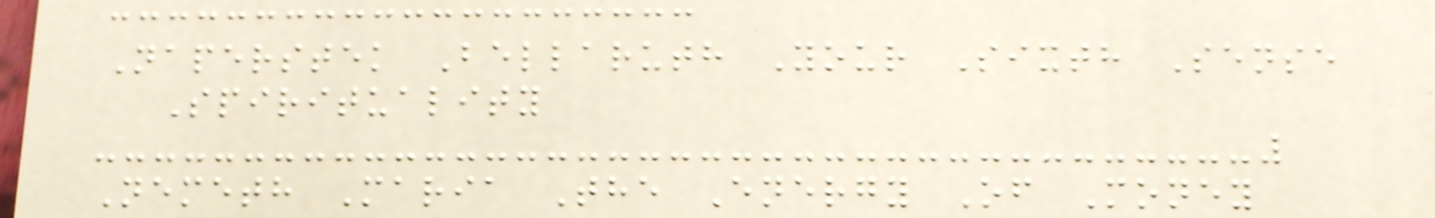Naperstek Bellaruth Your Sixth Sense
Spirituality
Nemeth Maria The Energy Of Money
